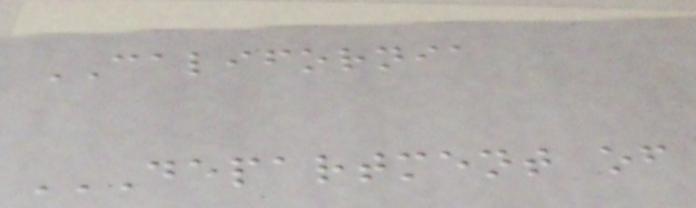CALIFORNIA
DEPARTMENT OF
